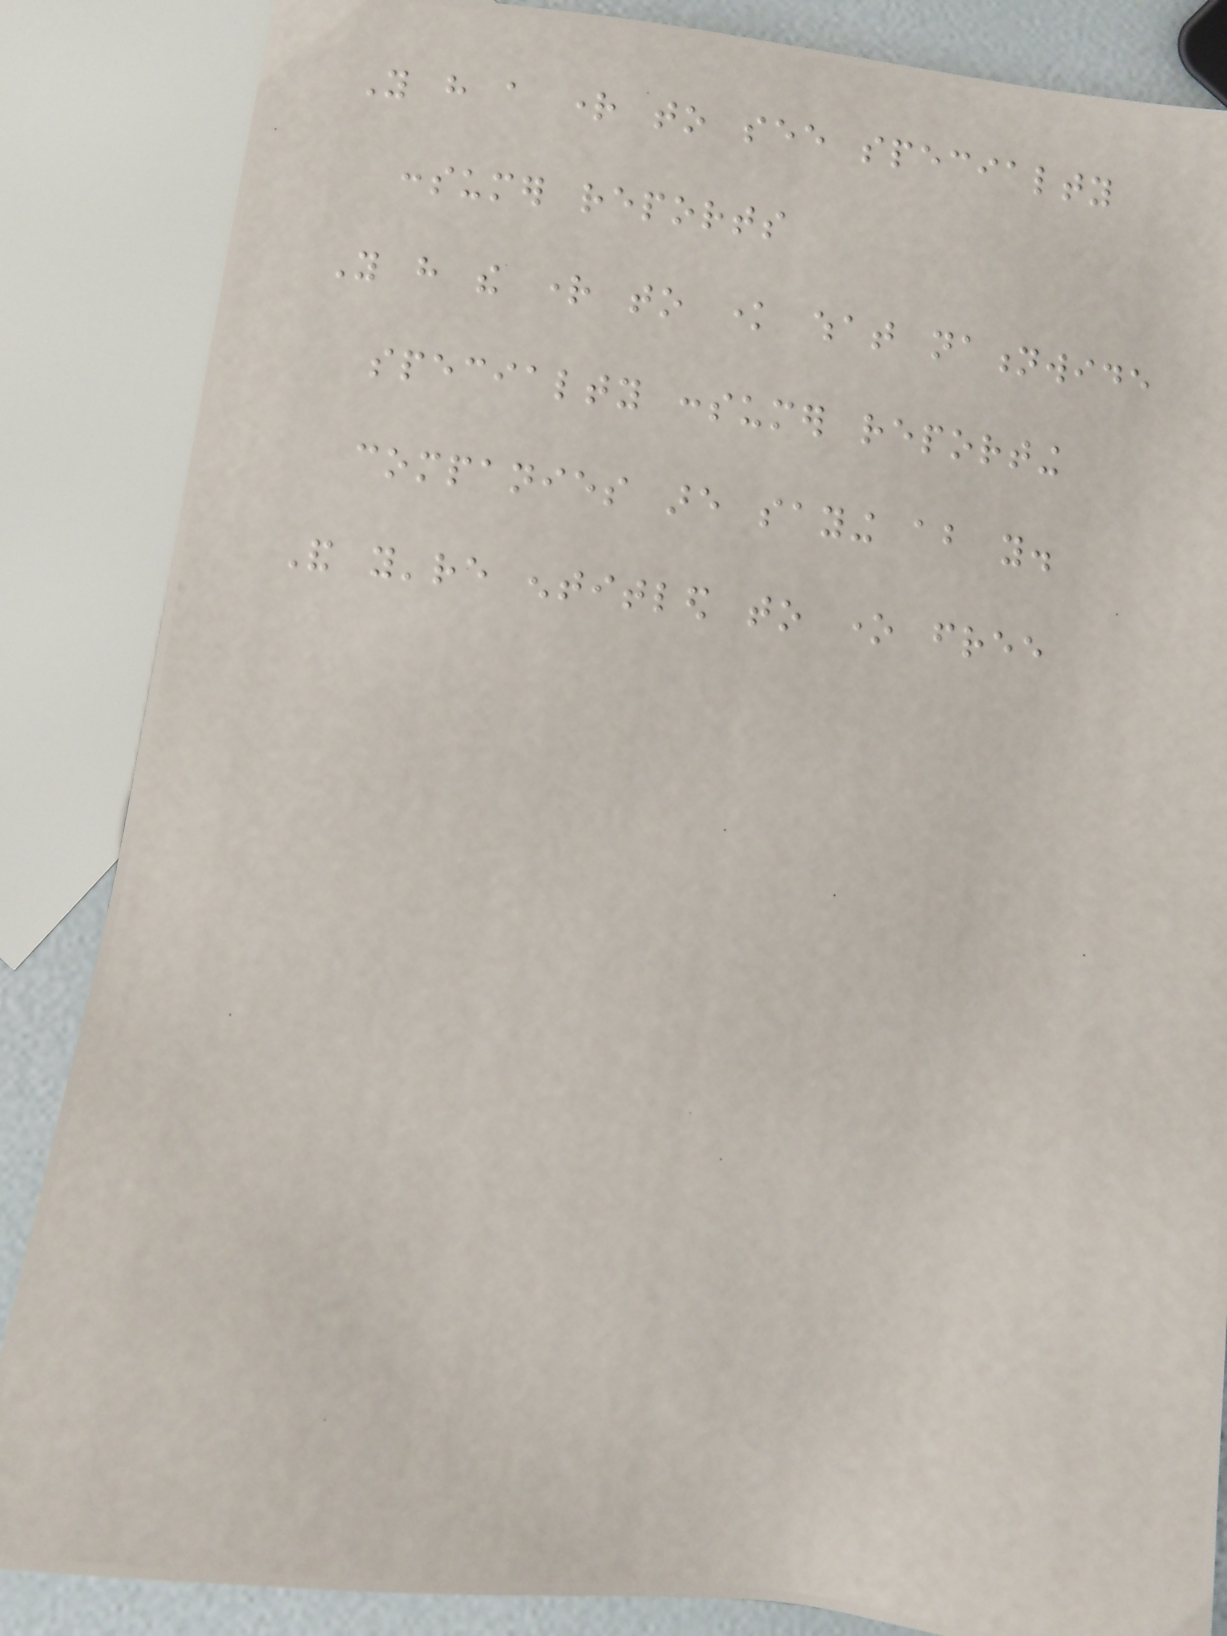You have a right to see specialty
consumer reports
You have the right to know what nationwide
specialty consumer reporting
companies are saying about you.
And you're entitled to one free
